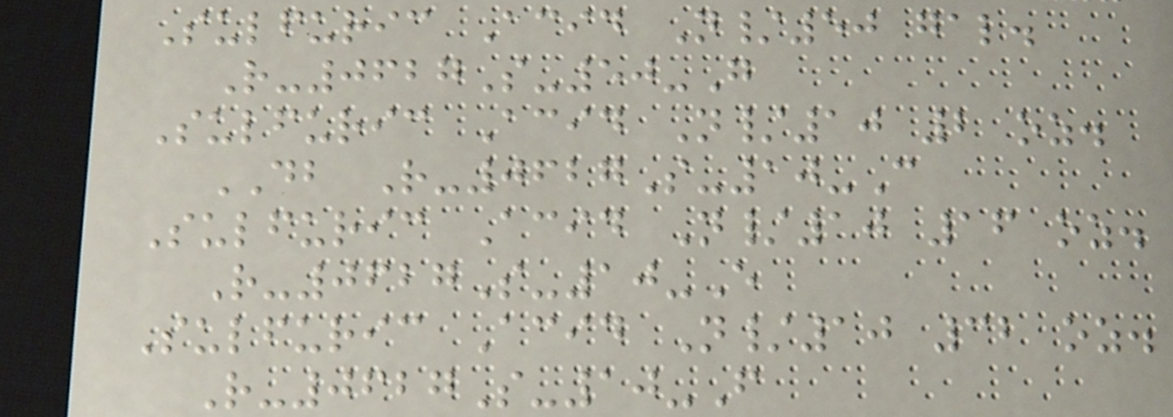Sulfuric Acid N/50 gal.
R-0627S-50-G
Sulfuric Acid N/10 2 oz.
DB R-0627S-10-C
Sulfuric Acid N/10 16 oz.
R-0627S-10-E
Sulfuric Acid N/10 32 oz.
R-0627S-10-F
